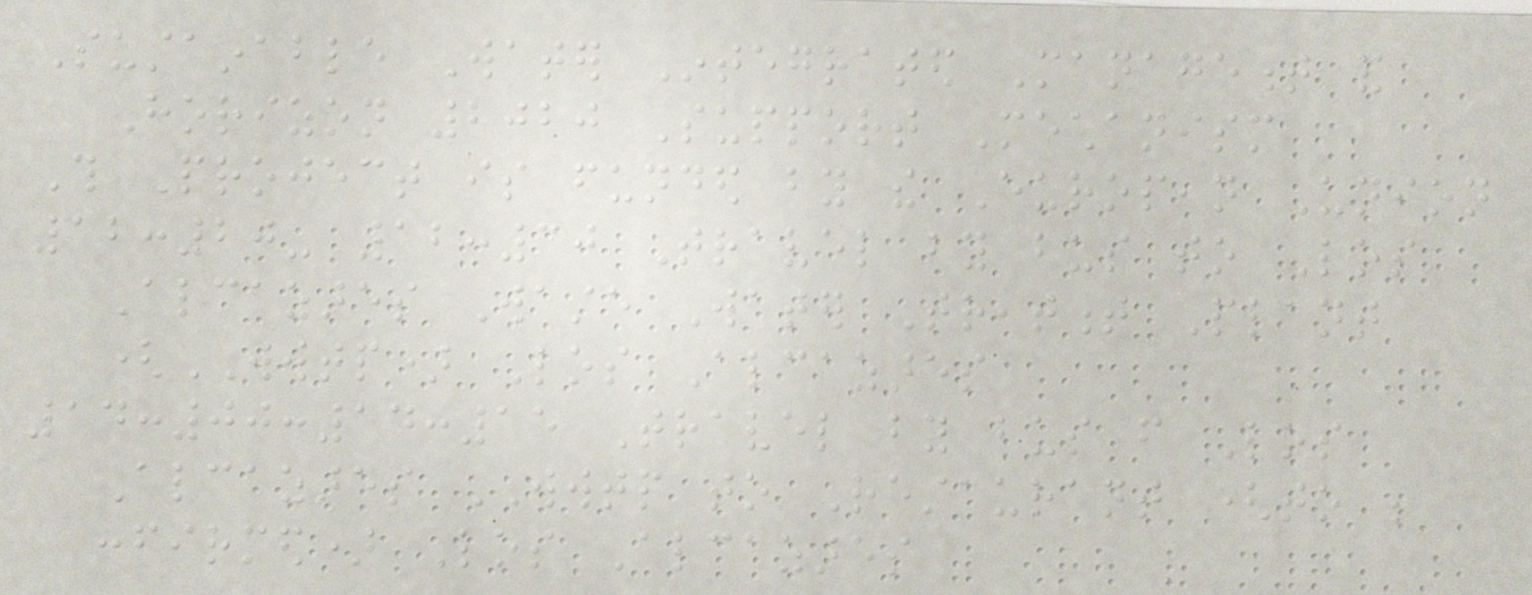Sustainable Water Integrated Management and
Horizon 2020 Support Mechanism
This Project is funded by the European Union
12:20- 12:30 Travel by bus to Los
Alcazares Waste Water Treatment Plant
(WWTP) Los Alcazares
14:00:14:15 Travel by bus from Los
Alcazares WWTP to Restaurant (to be
confirmed) Los Alcazares
